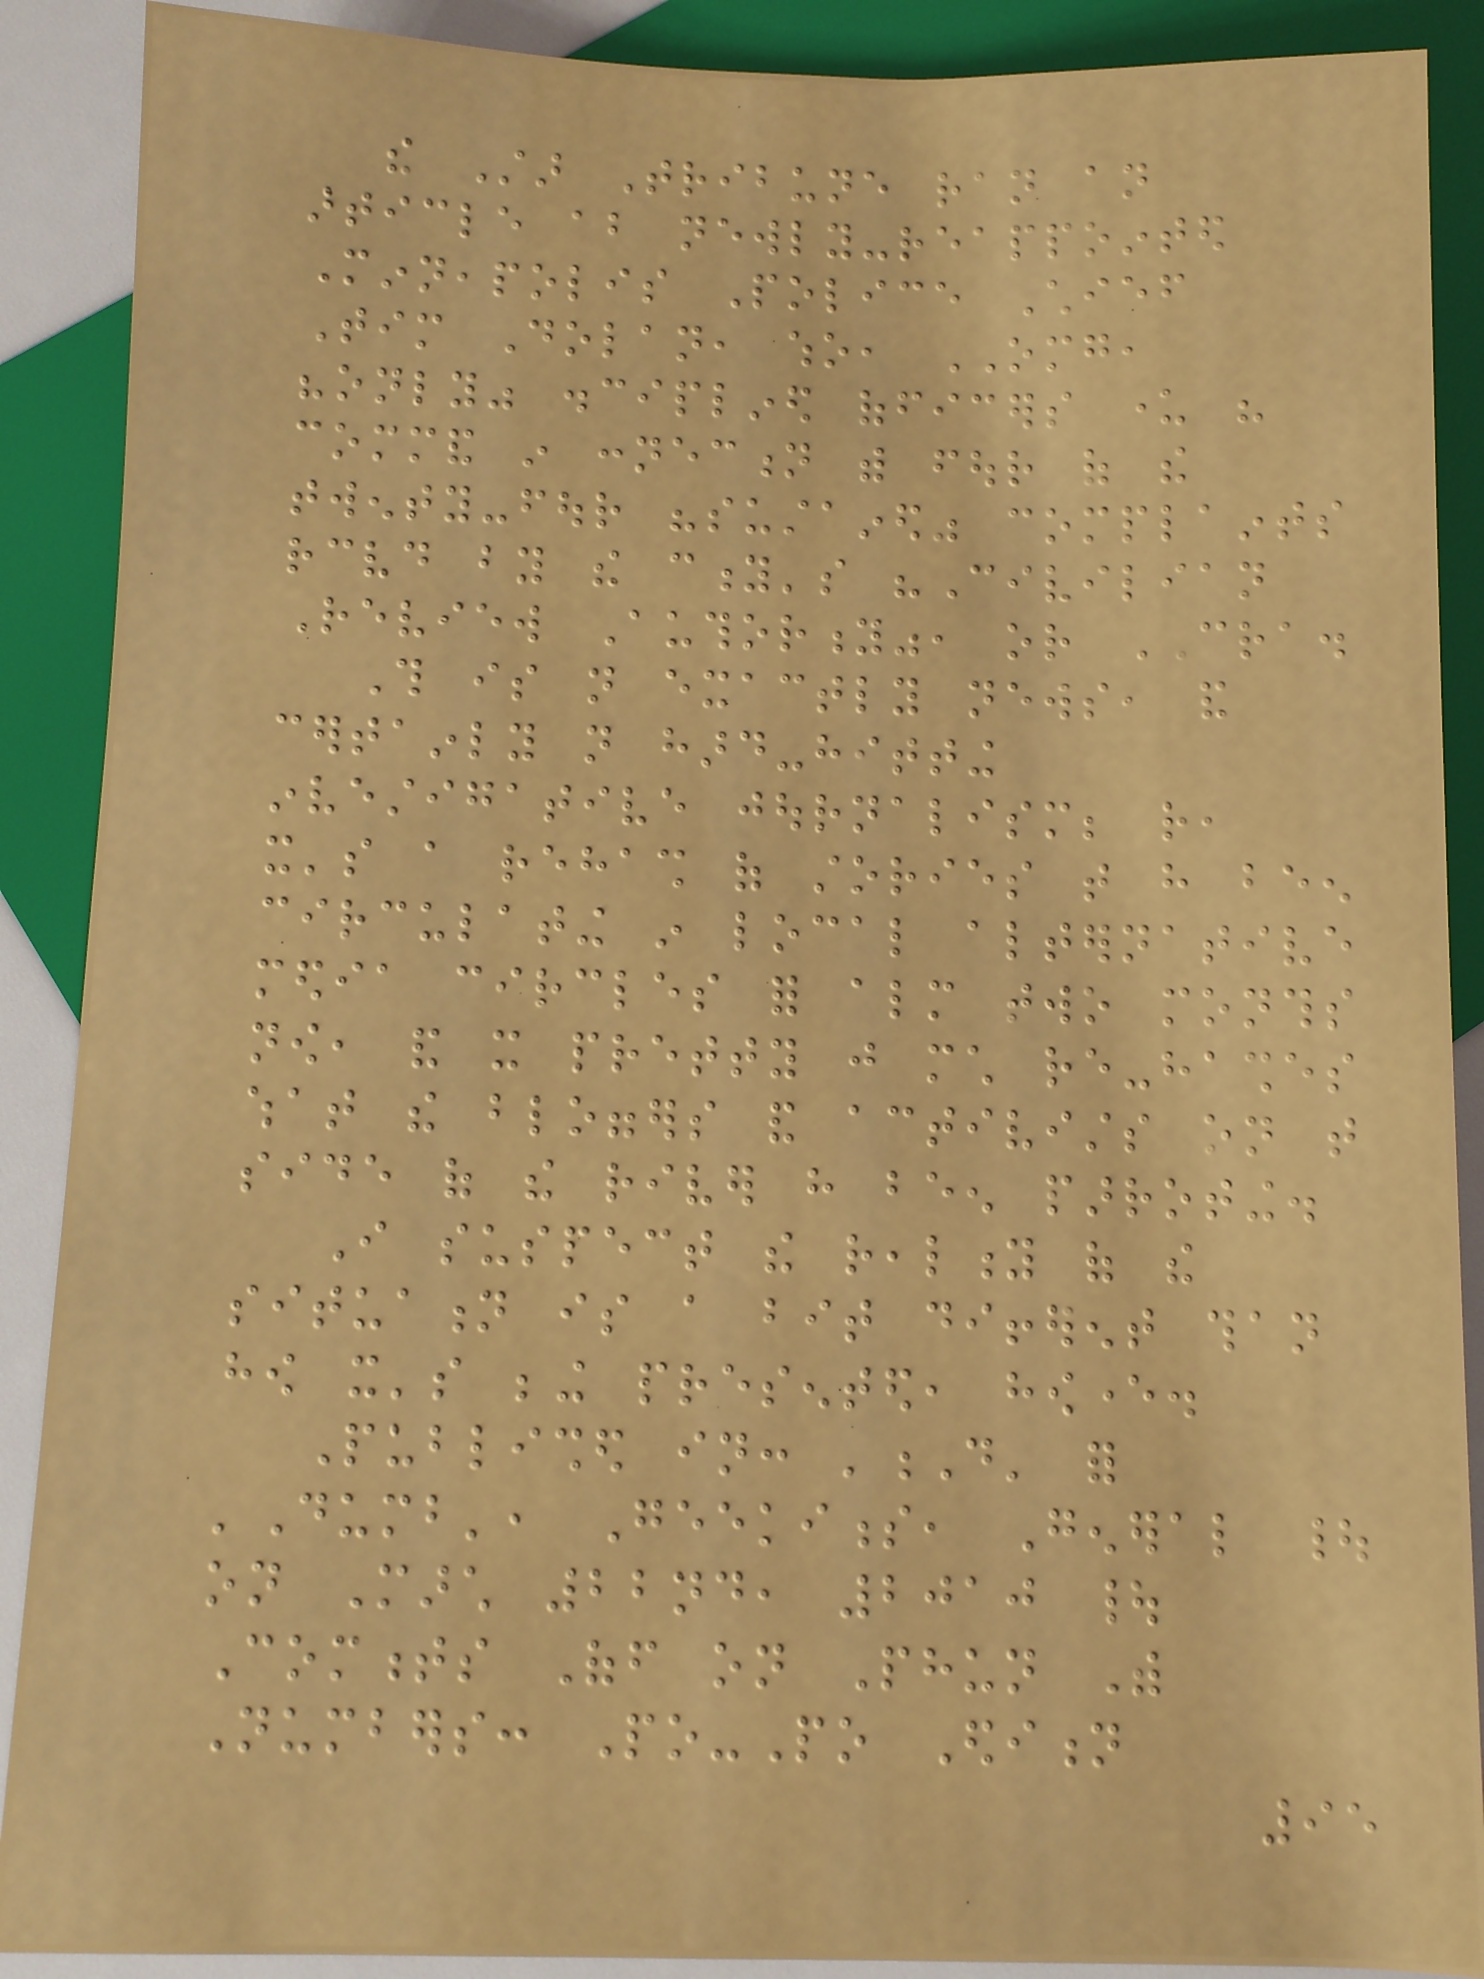the Star Tribune ran an
article about newly-reappointed
Minneapolis Police Chief
Tim Dolan, who, OMG,
"only" disciplined officers under his
command in connection with four of the
twenty-four "sustained" complaints
received by the city's "Civilian
Review Authority", or CRA.
This is not exactly news, and
certainly not hard-hitting
investigative journalism; rather,
it's a rehash of stories that have been
circulating in local alternative
media circles for almost two months
now, and it pretty just much re-hashes
what the bloggers and activists on that
side of the river have been parroting.
I suspect the reality of the
situation is a bit different than
how it's being presented, however.
Published in: 'D' for
'Dumb', Geekiness, General |
on March 22nd, 2010 |
Comments Off on Phun With
Numbers: Po-Po Edition
95
